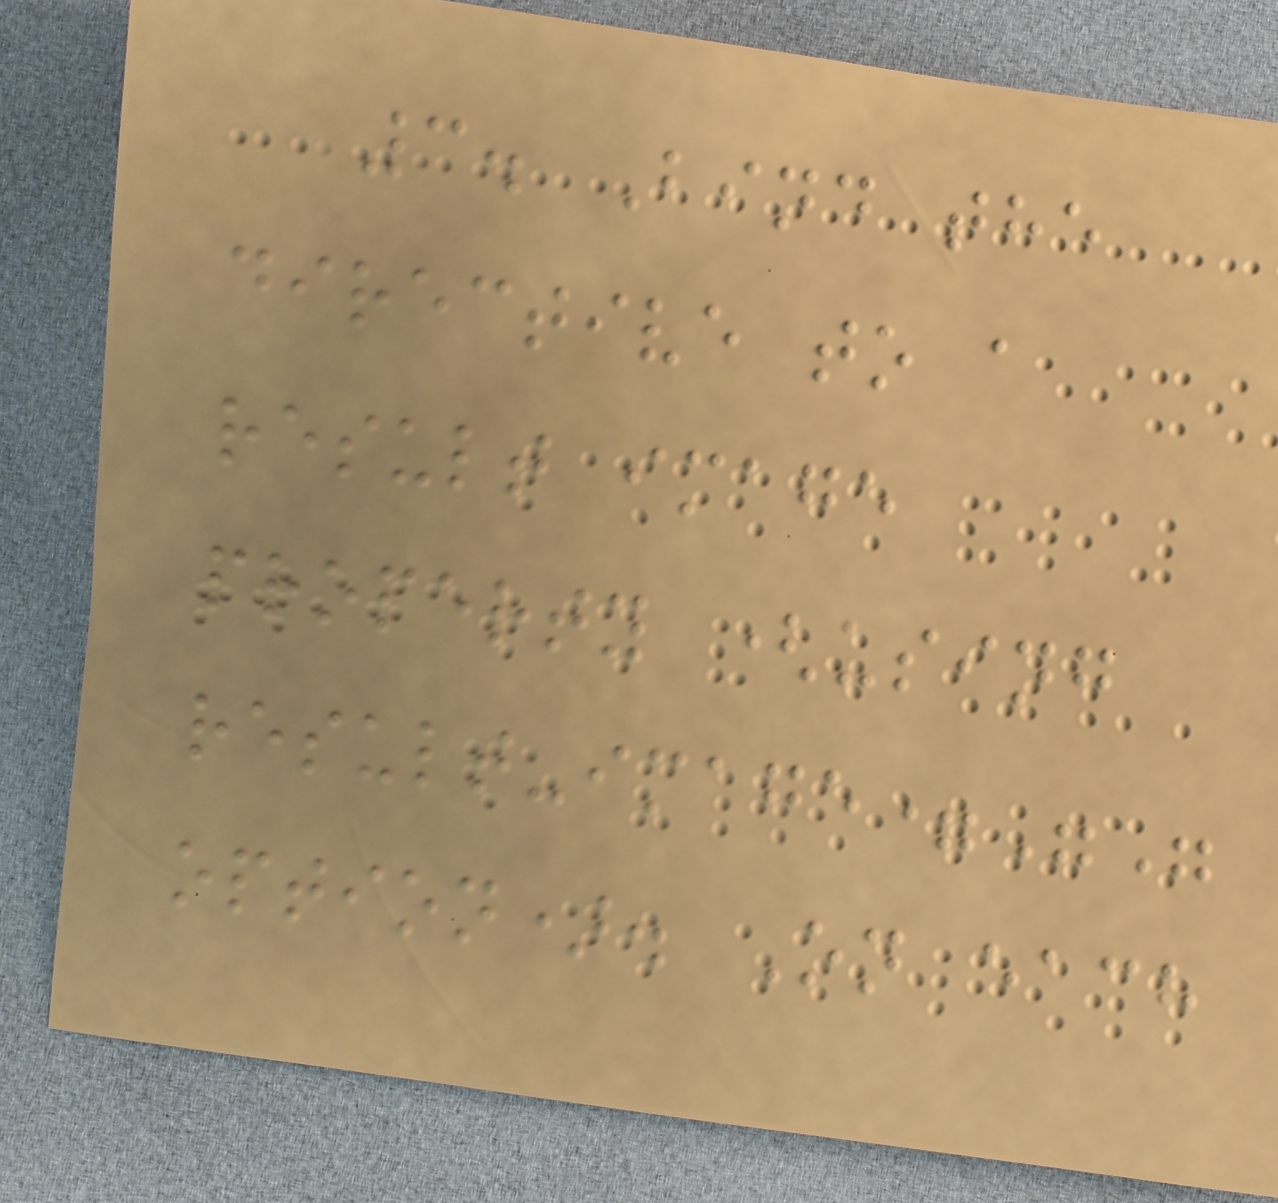3. Bind the
directive to a
result image
property (using
result-image=""
option). On each
